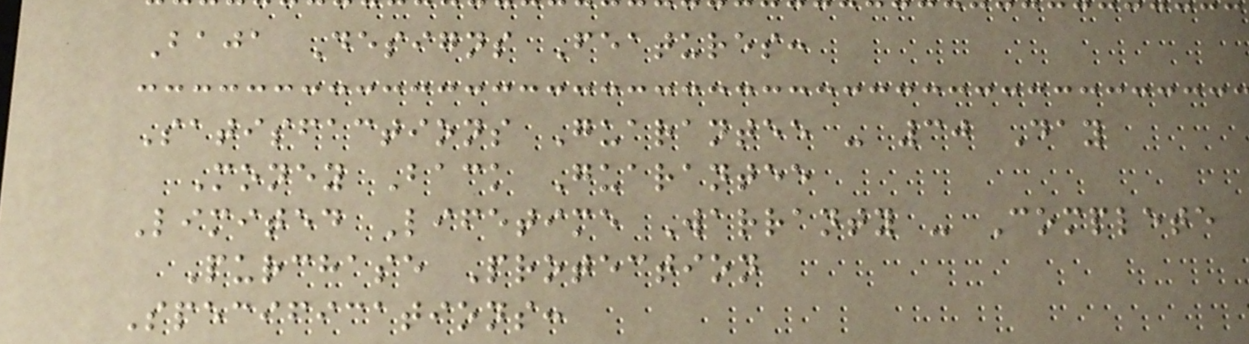Baja Designs Features:
Satisfactions Guarantee - 30 Day
Money Back Guarantee
Limited Lifetime Warranty - Complete
Purchase Protection
Specifications:
